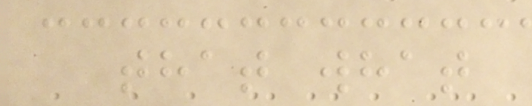that what
